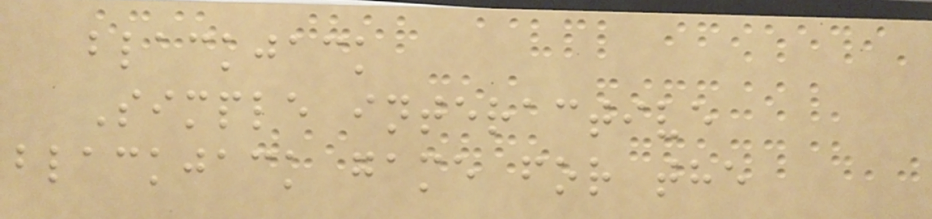blackjack
Simple interactive
blackjack game for the
